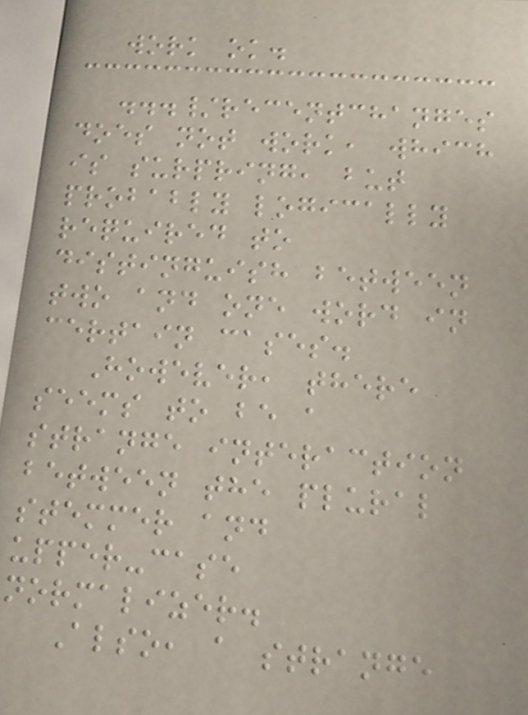work ok.
.../recentchanges
does not work, which
is surpring, but
probably logically
required to
distinguish between
two and one word in
certain cases.
However, there
seems to be a
strange interaction
between the plural
stemmer and
upper-case
normalizer.
Also, a strange
